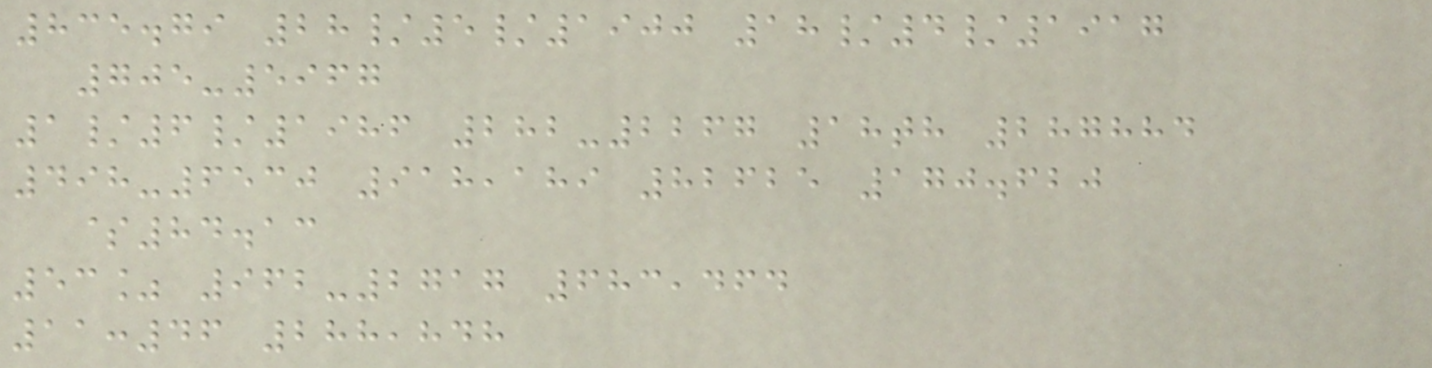835.79 28/5/1900 18/4/1917
705-5967
1/6/1986 282-2267 18th 287884
498-6530 918,189 82625 170.620
$84.13
53% 962-2717 683,464
11:46 288,848
